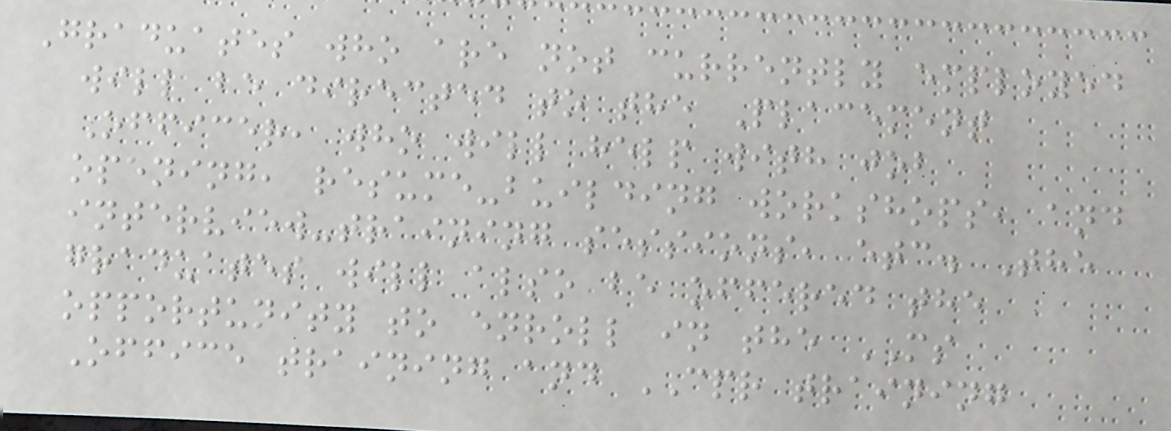Graduates who are not currently employed
will be directed to the Placement
Officer, who will help with job
opening, resume-building workshops, and
interview-training sessions, etc. The
graduates will also be offered the
opportunity to enroll in the MS
Office training and CPR training
